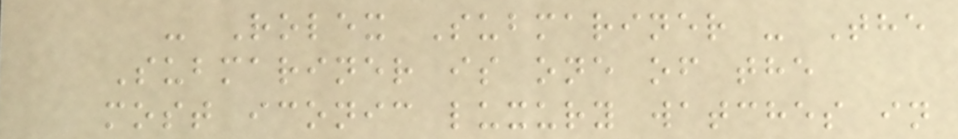- Rolex Submariner - The
Submariner is one of the
most iconic luxury watches in
